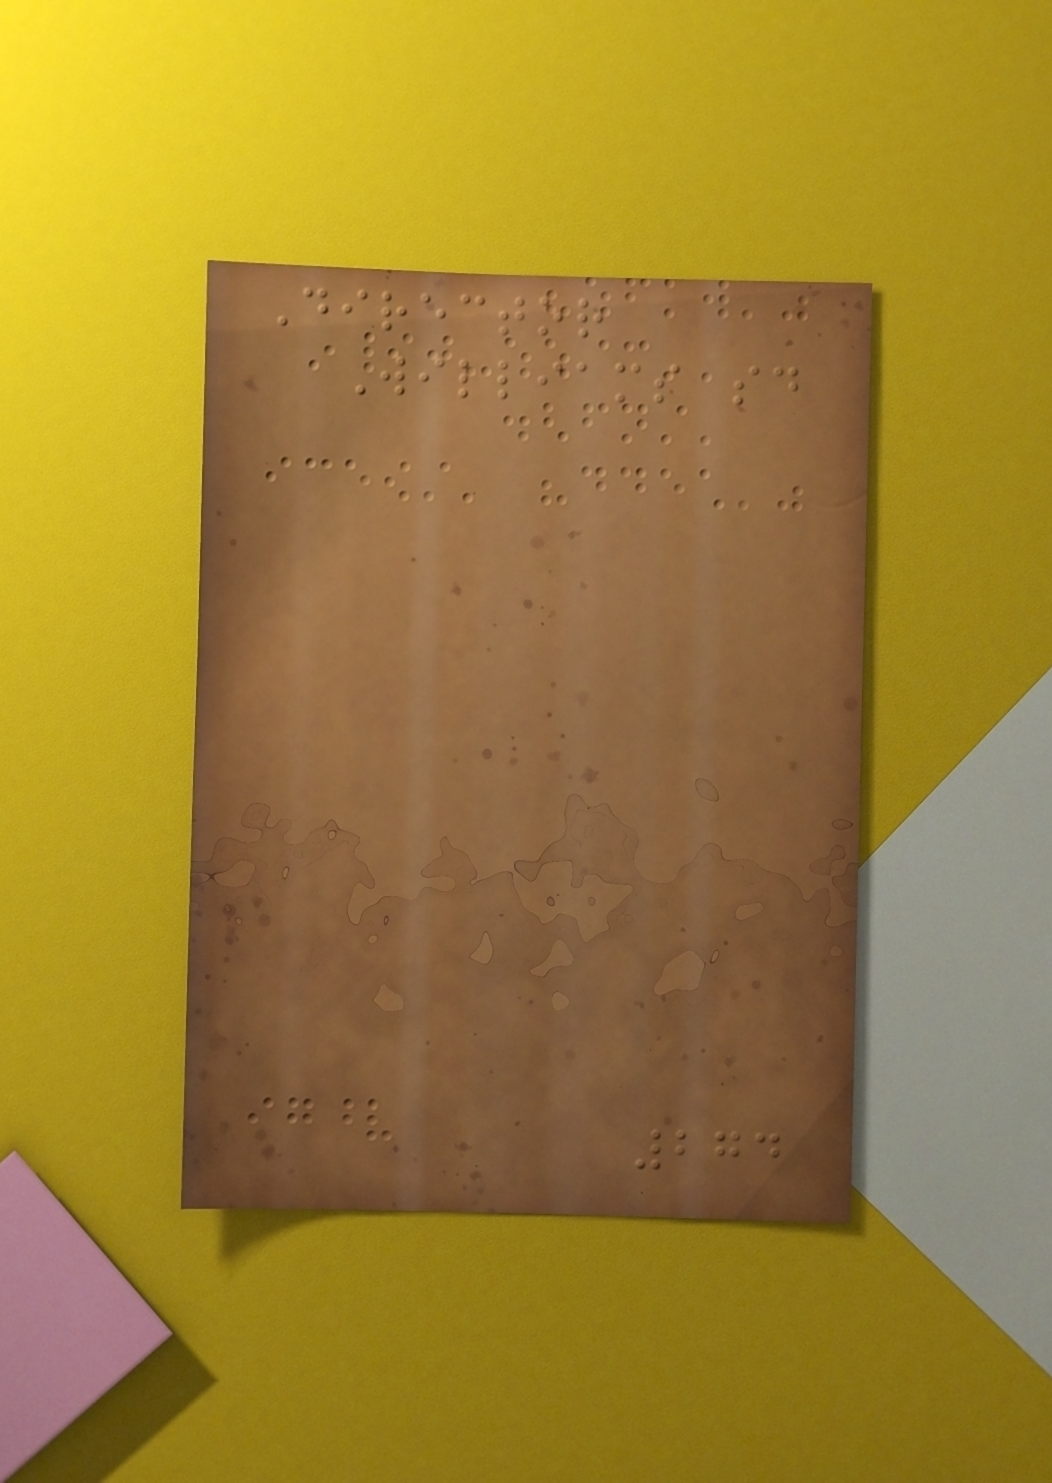Director
Williams said
274
